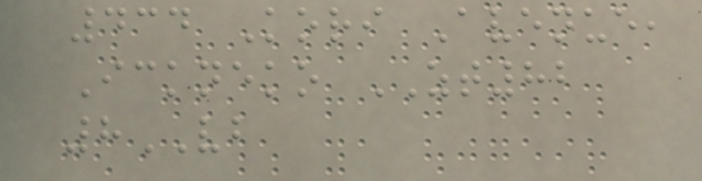434 Kori Avenue,
Ickneko ZT82
8VB
